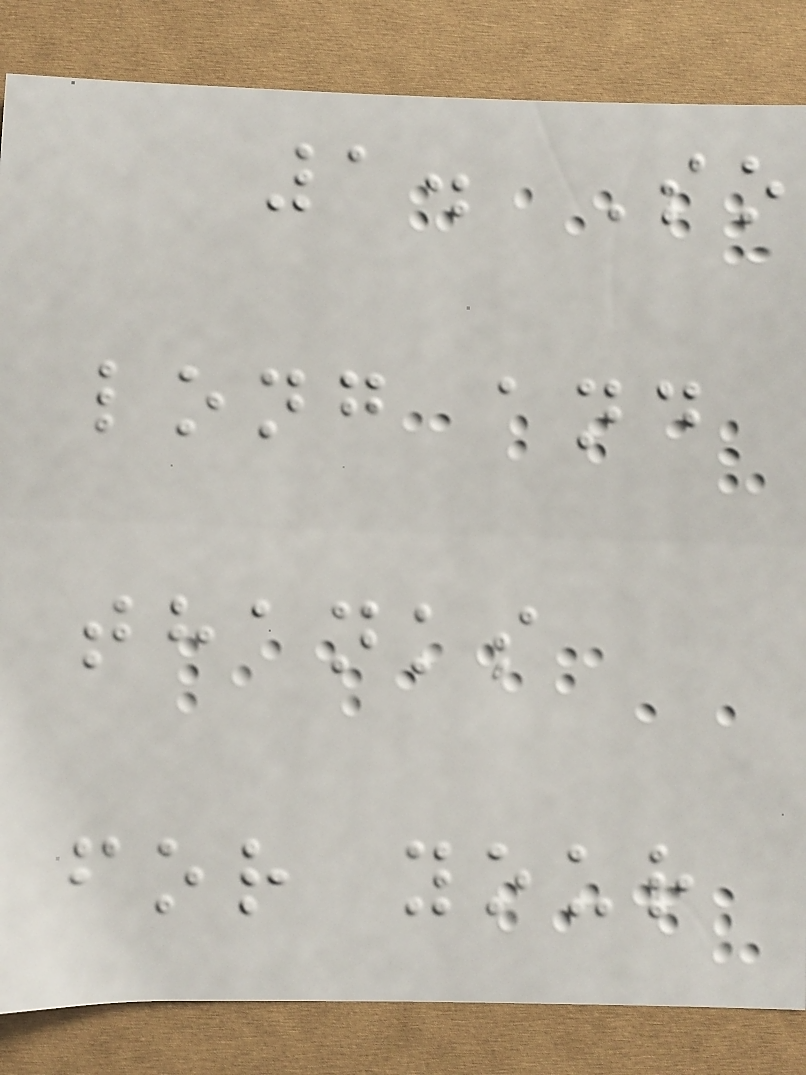1. So
long and
thanks
for your
